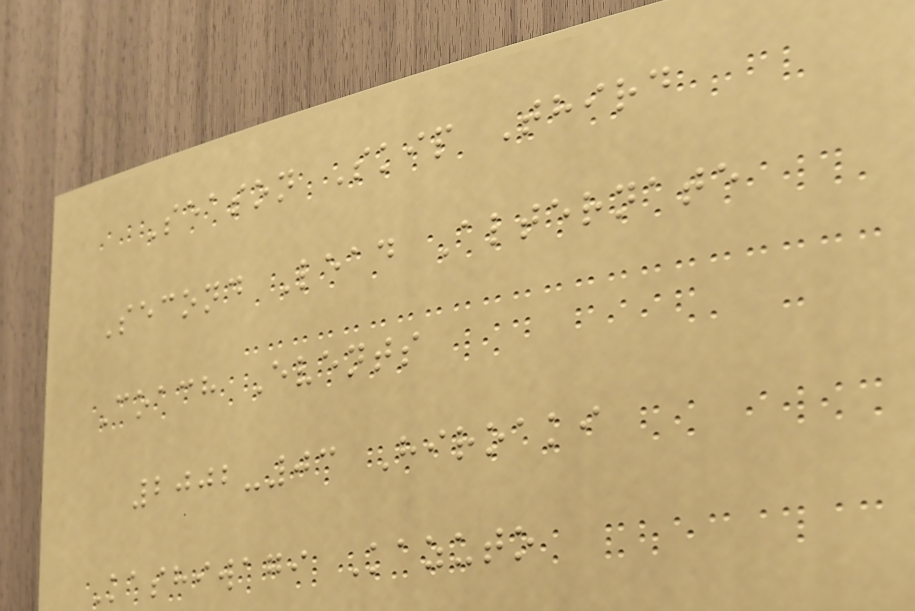Season Skip Third
Second Lead Alternate
Coach Events
2002-03 Hiroaki
Kashiwagi Kazuto
